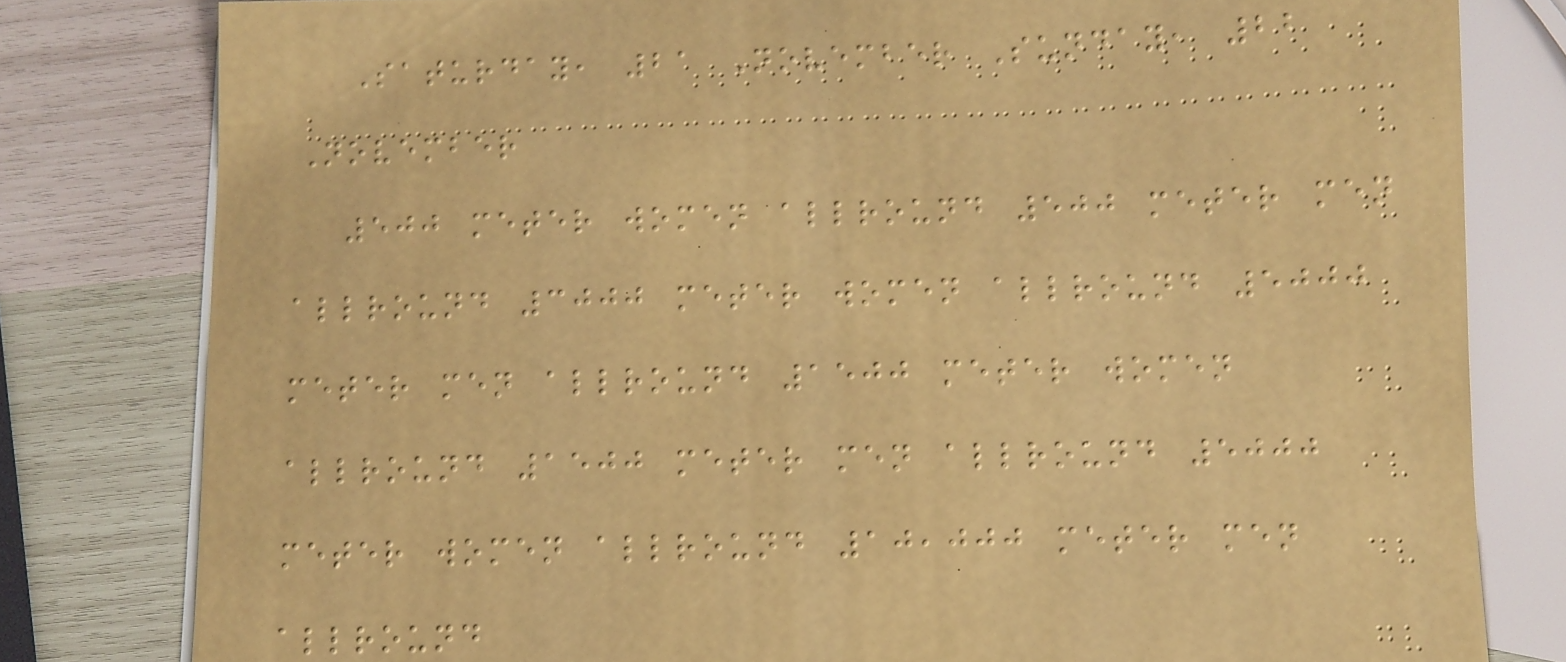Saturday, 21 November Sunday, 22
November
500 meter women allround 500 meter men
allround 3000 meter women allround 5000
meter men allround 1500 meter women
allround 1500 meter men allround 5000
meter women allround 10,000 meter men
allround
